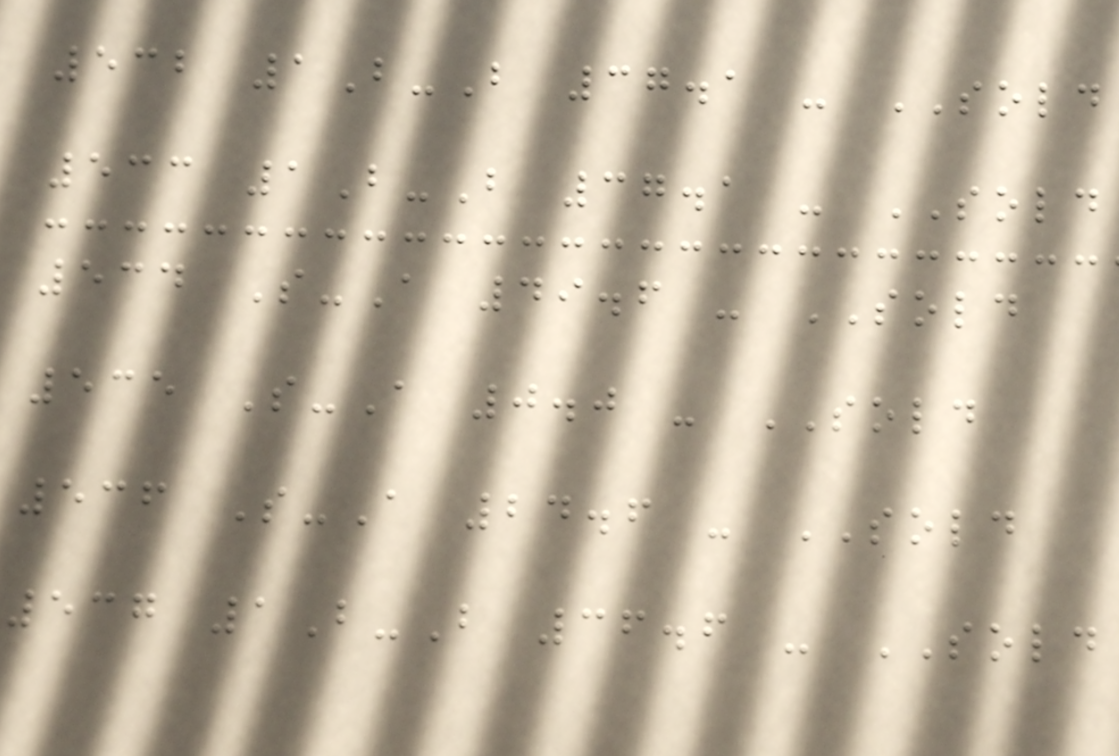532 1B-B 37.1 - SOLD
533 1B-B 37.1 - SOLD
534 S-A 49.6 - SOLD
535 S-A 0.0 - SOLD
536 S-A 24.6 - SOLD
537 1B-B 36.6 - SOLD
